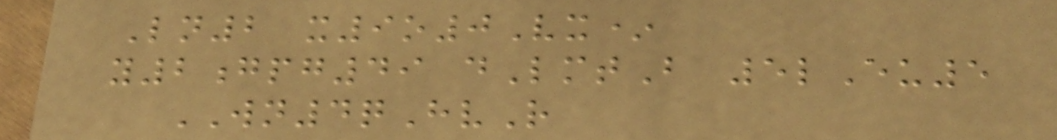Ln2 x9o0Vx*
y2gpg49 dLmtB 5lEu5
WN4qHvR
